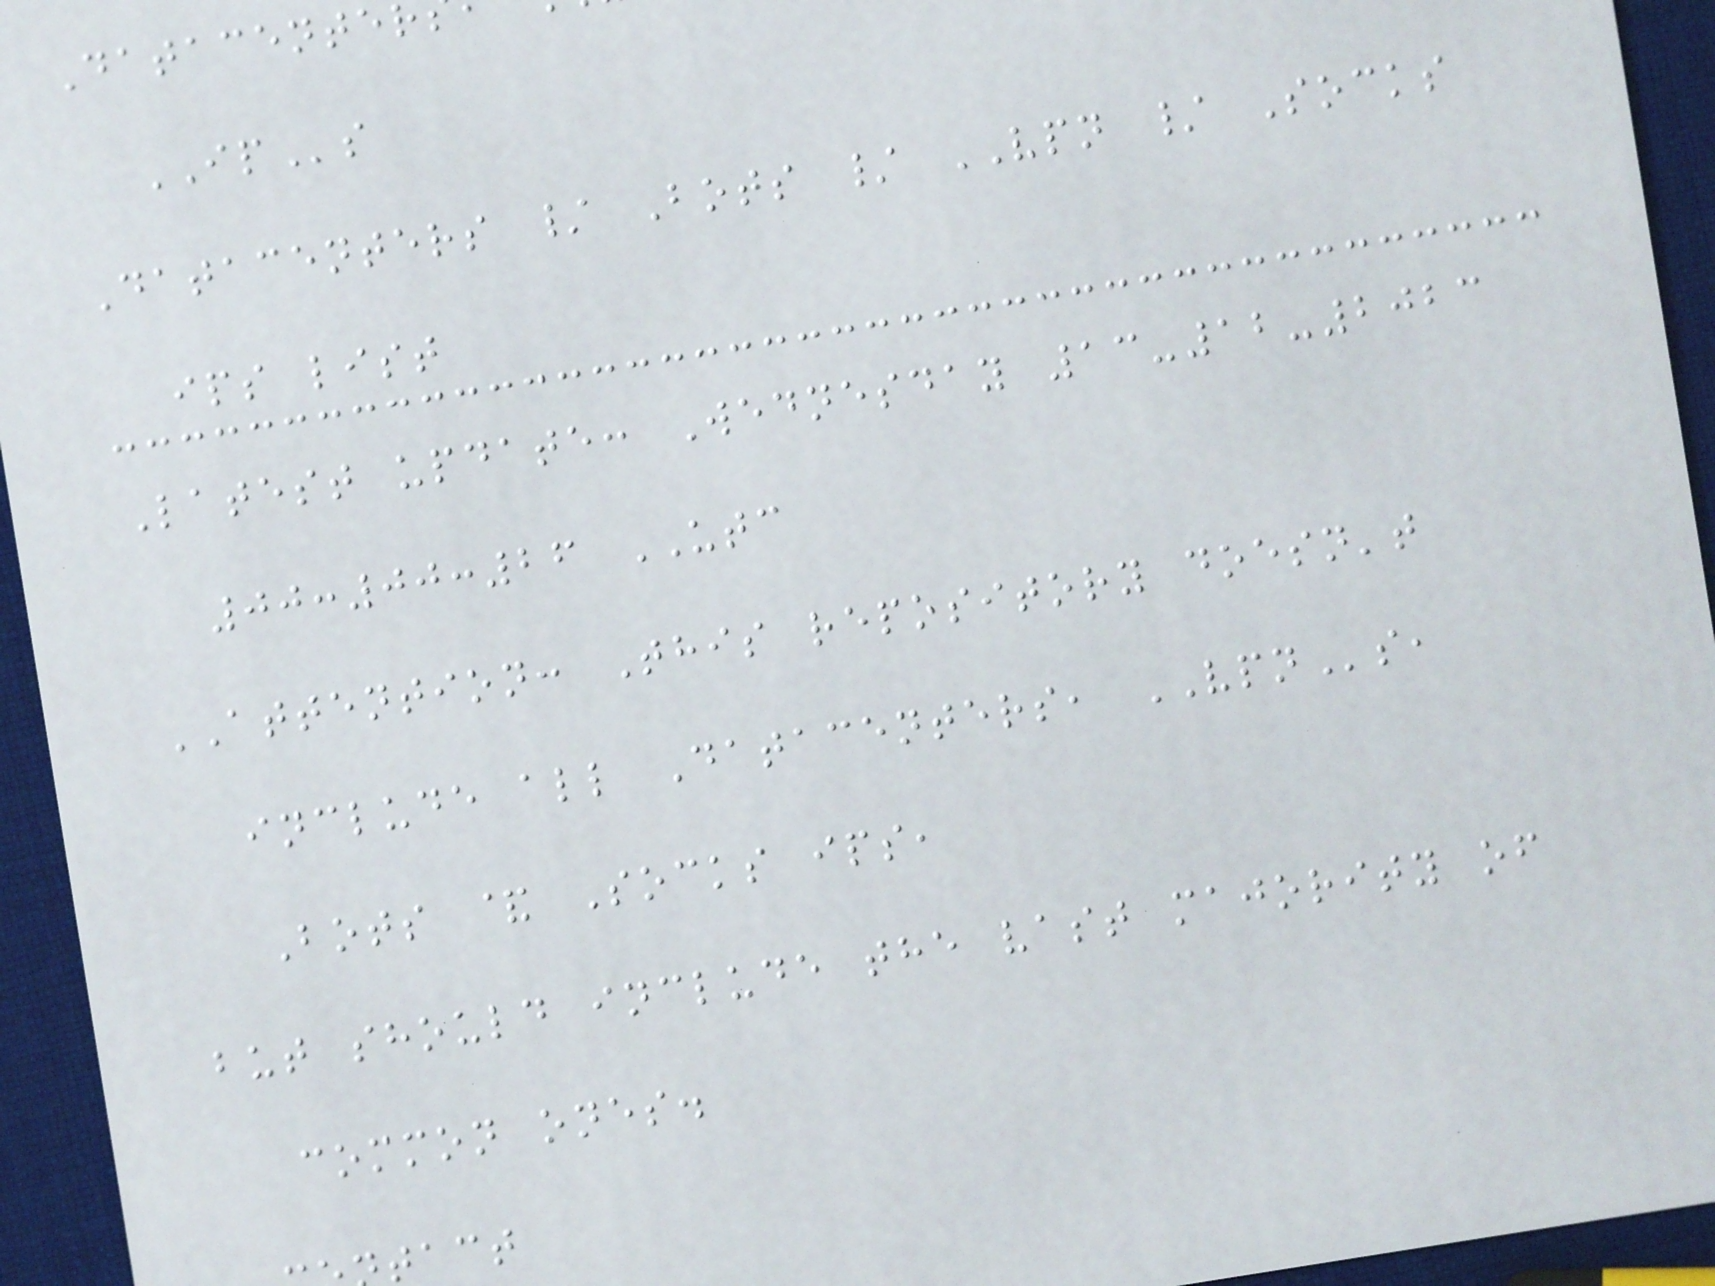Datacente
IPs
Datacenters / Bots / VPN / Socks
ips list
Latest update: Wednesday 13-12-2023
00:00:26 UTC
ATTENTION: This repository doesn't
include all Datacenters, VPNs,
Bots & Socks ips,
but should include the vast majority of
common ones.
tact
